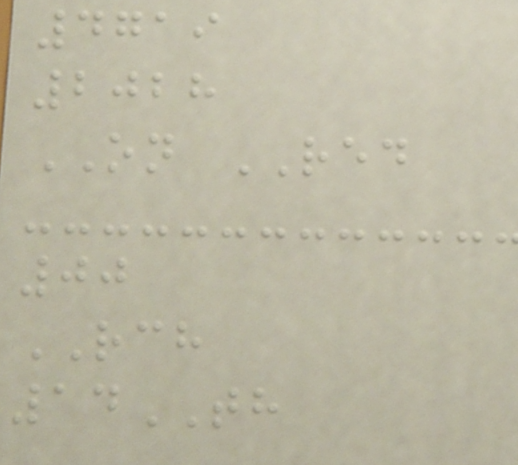4719
2028
ON RED
00
RCH
14TH
